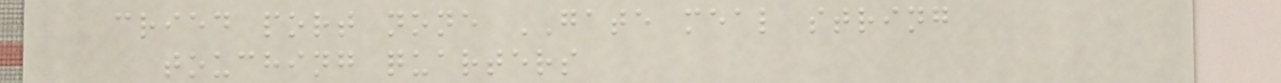cried port none GATE meal string
touching quarters
